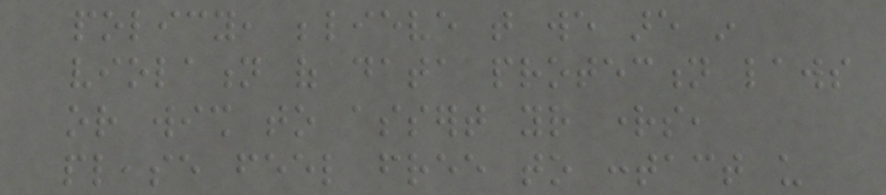policy, believe that we are in
violation of data protection laws
or wish to assert your rights,
please feel free to contact us
